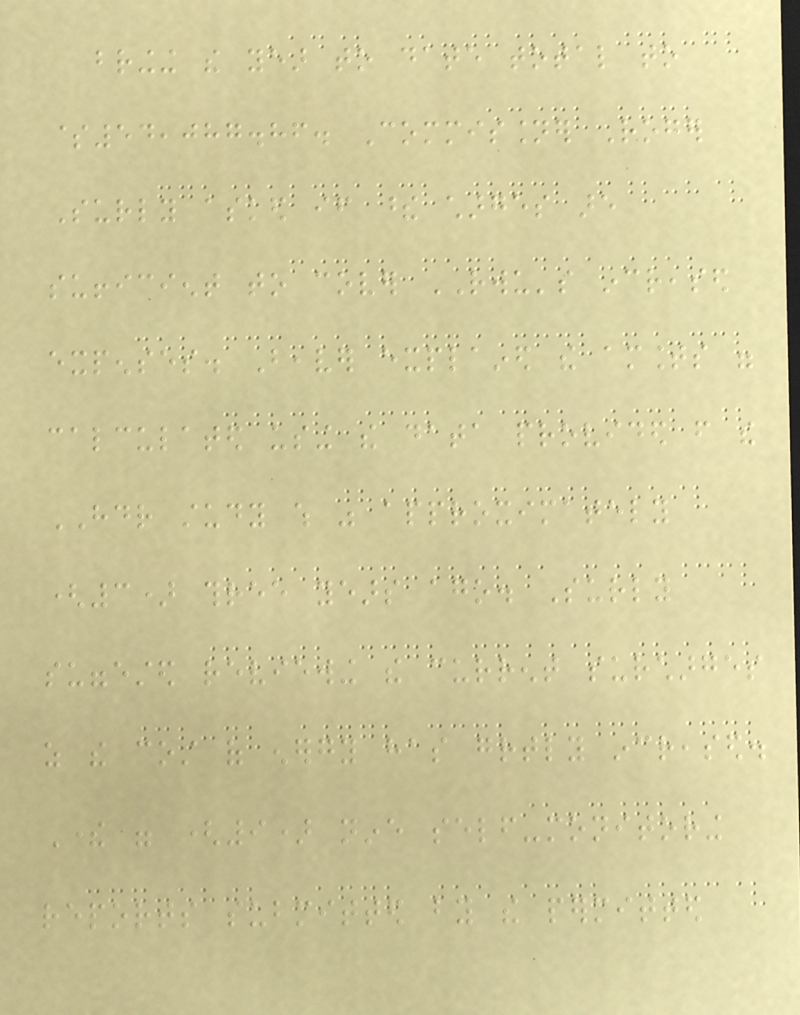bringing the year to date total to
$54,087.86. Commissioner Roger
Surly asked if these charges are
sufficient to cover RWU's increased
expenses. Beaver explained the amounts were
calculated using the data provided from the
HDR study which was approximately
(3) three years ago. Surly
suggested reviewing the current surcharges
as the cost of energy has greatly increased.
There were (9) nine self-monitoring
reports submitted by the permitted
